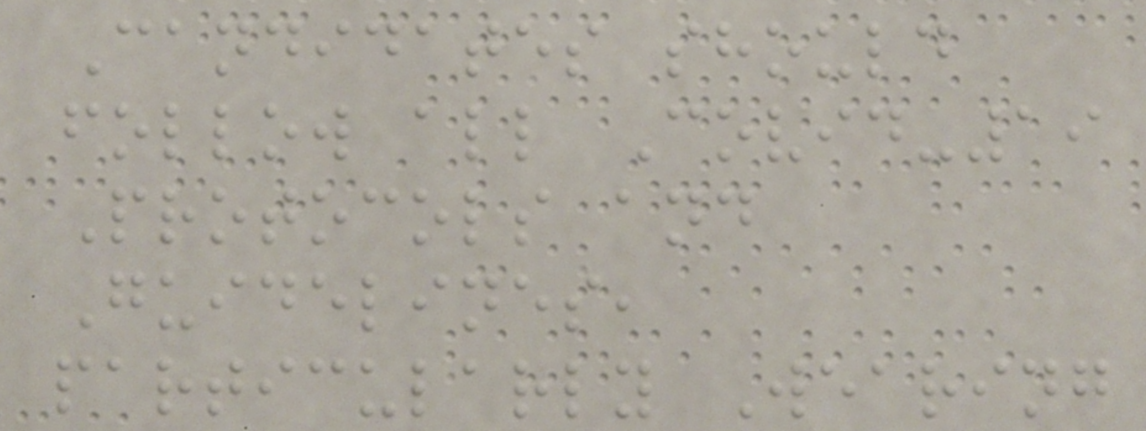Candidates should
follow all Covid-19
Protocols and
Guidelines,
particularly Wearing
